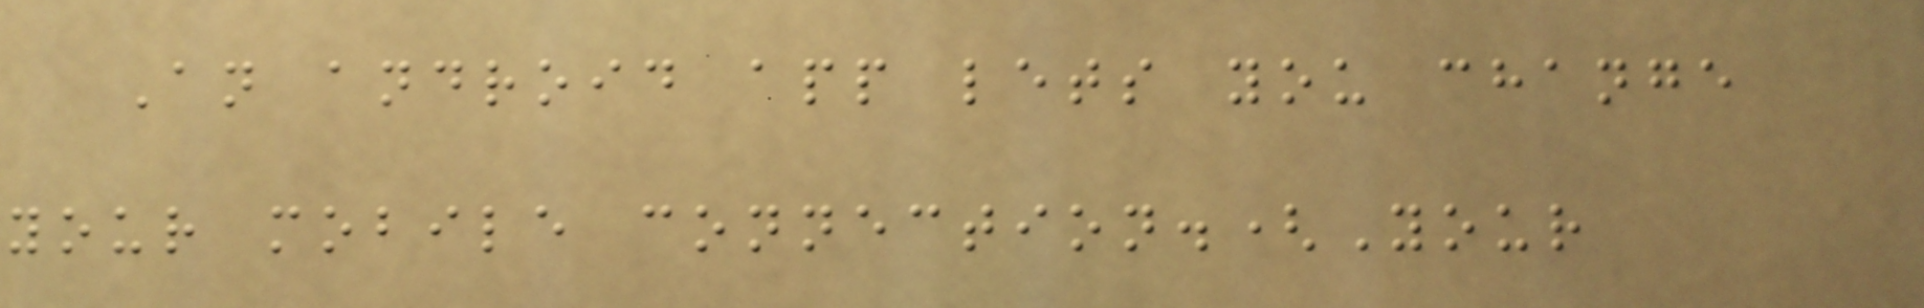An android app lets you change
your mobile connection.(Your
